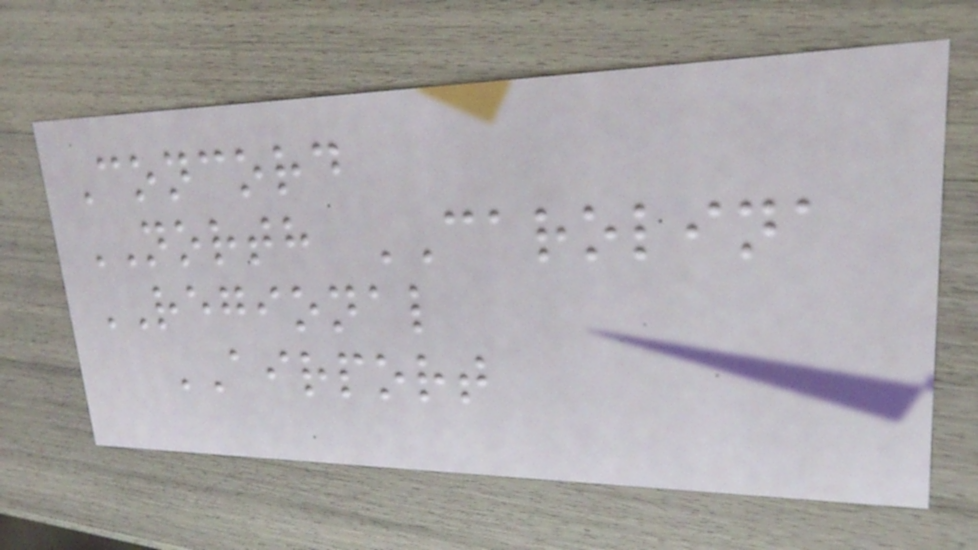Concord
NORTH CAROLINA
REGIONAL
AIRPORT
